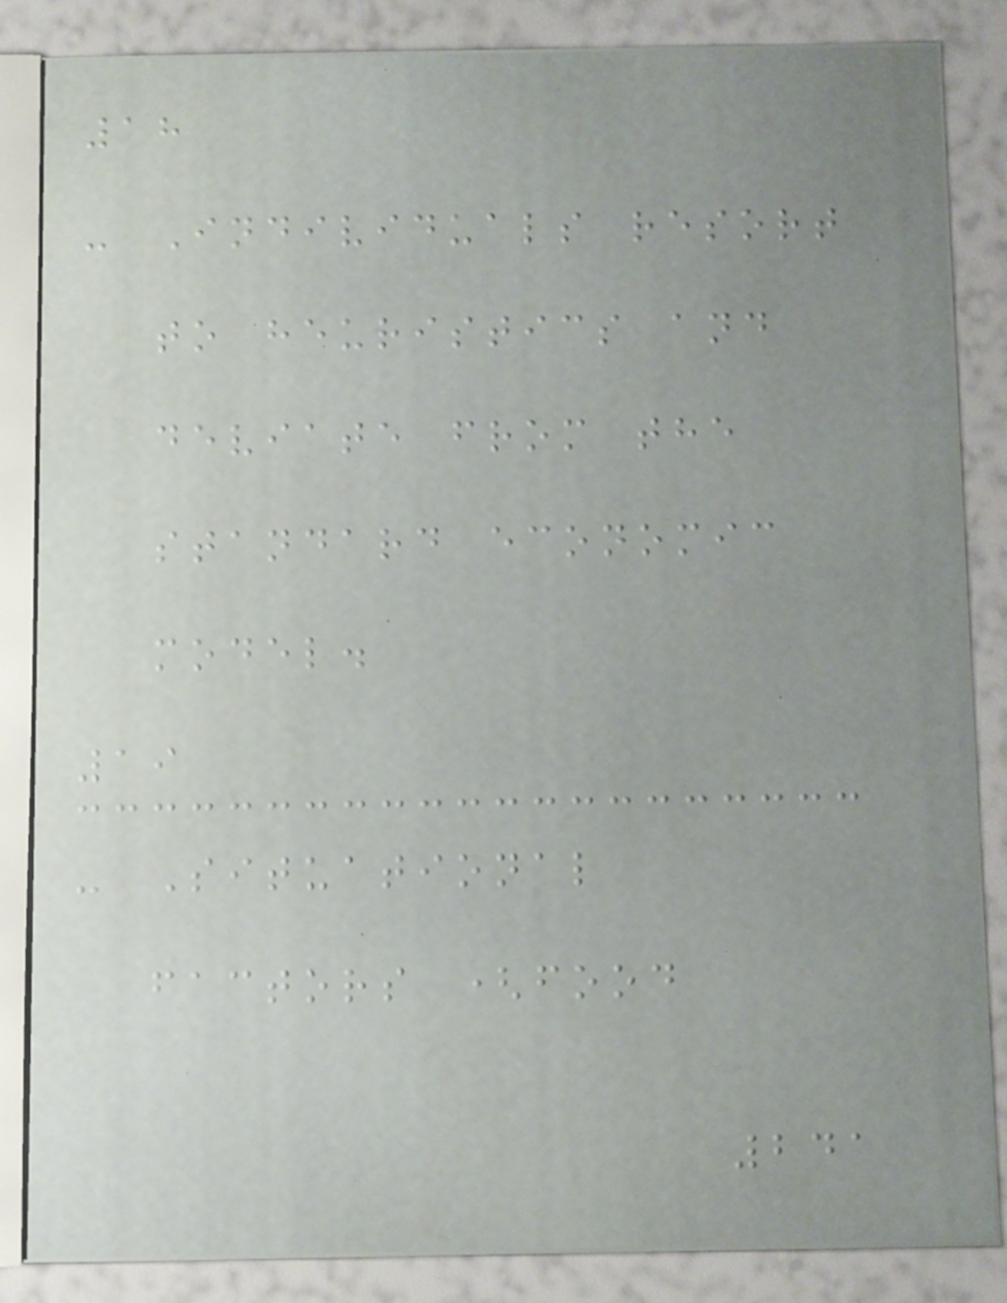18
- Individuals resort
to heuristics and
deviate from the
standard economic
model.
19
- Situational
factors (food
241
